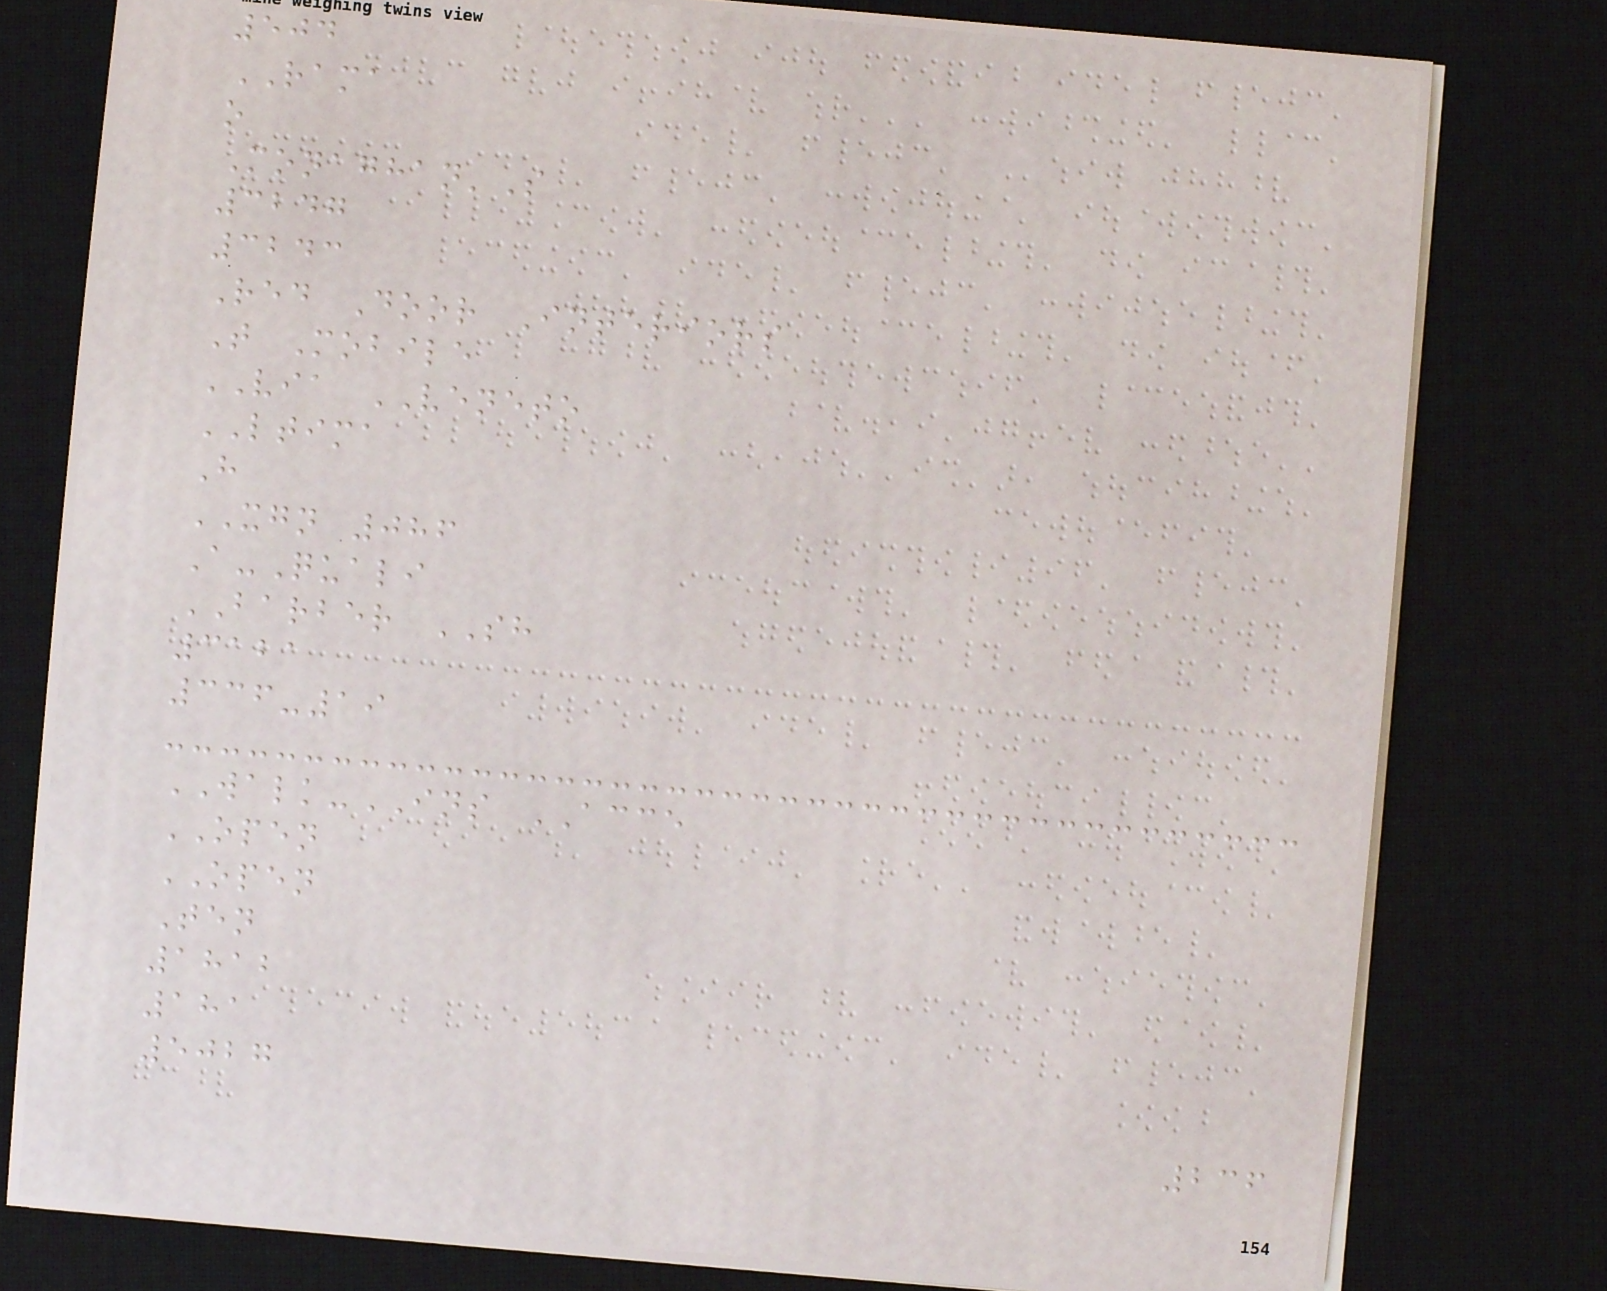504
RAMA
o
Monaghan'S
3247
3243
Red Door Interiors
T Mobile
VIA VENETO
LTIMA
H
XGN 086
A-Quali
BARBER SH
3121
336-19
WALK-INS ACCE
OPEN
OPEN
Ten
1812
181
5027
236
